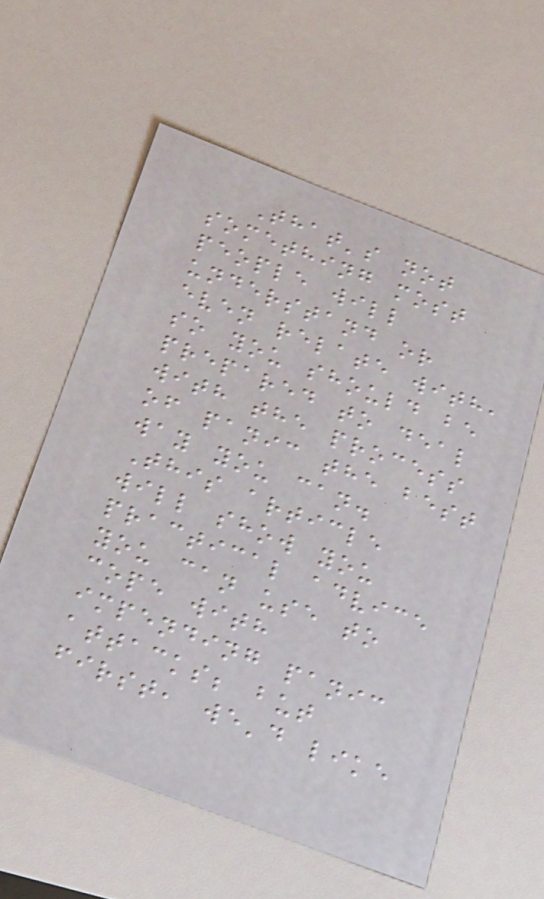That's not
something most
people will
understand or
even relate with,
so you should be
prepared to deal
with the process
of panic the best
way you can.
This article
will show you
practical advice
you can use to
cope with
impending panic
attacks; but
first, we'd like
